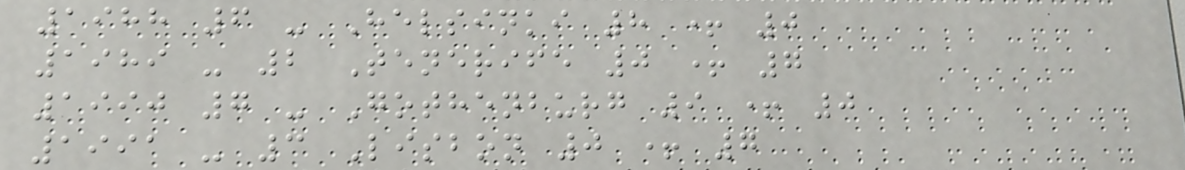1988 6 - Helsinki 8 + 0
1989 - 2 Tenerife 0 + 7
1990 7 - Gothenburg 9 + 0
1991 - 3 Lisbon 0 + 7
